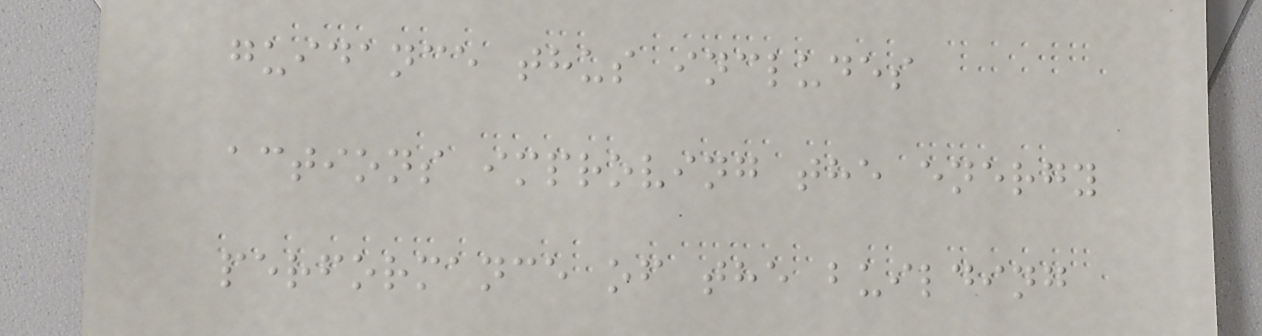guidance thus includes
actions improving the energy
performance of the building
